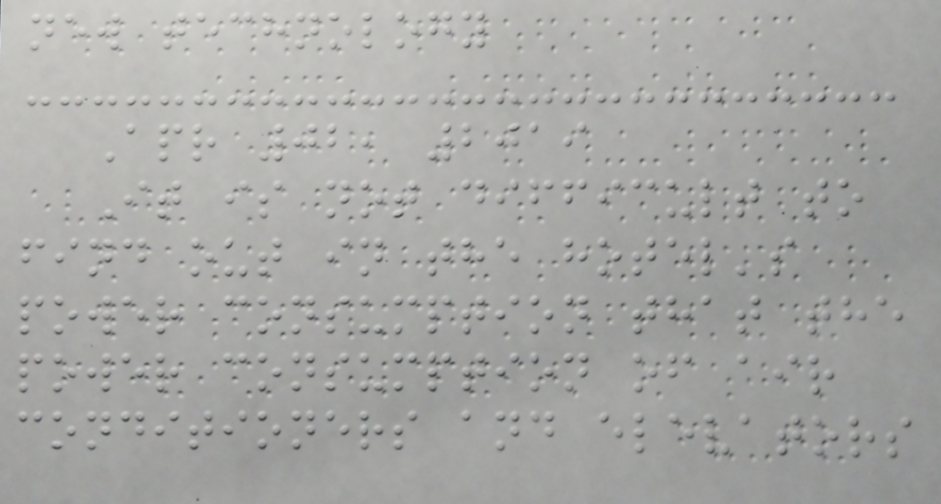new technology
Apr 02, 2019
It is not difficult to
find out in the hotel's
power consumption that the
power consumption of air
conditioners and elevators
